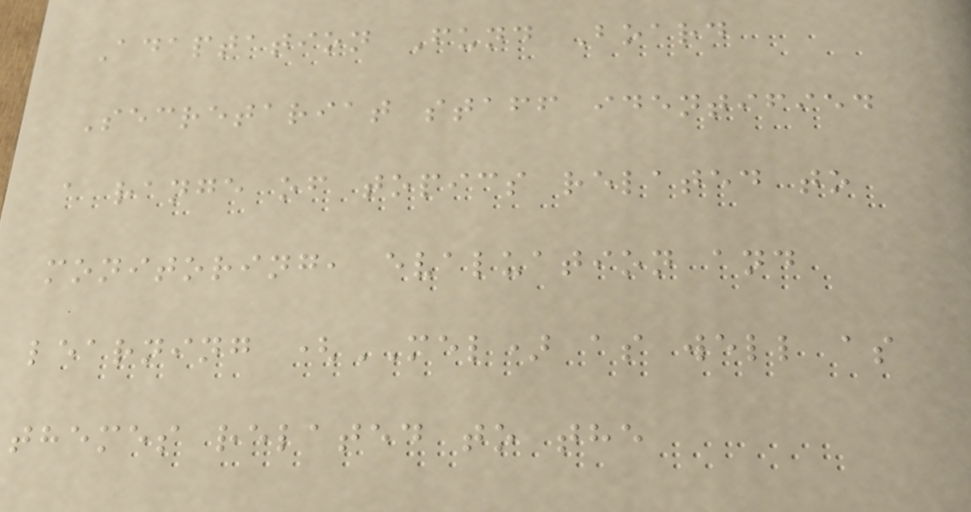Adaptation Fund Board
Secretariat staff identified
a range of topics related to
monitoring, evaluation and
learning (MEL) as well as
themes related to the
